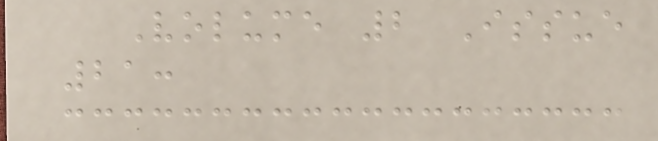Volume 2 Issue
21:
